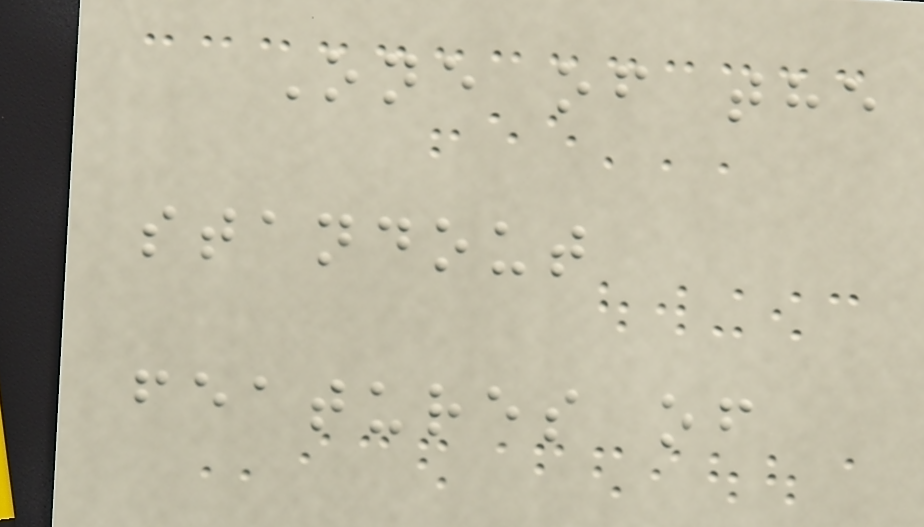One of the
standout
features of
